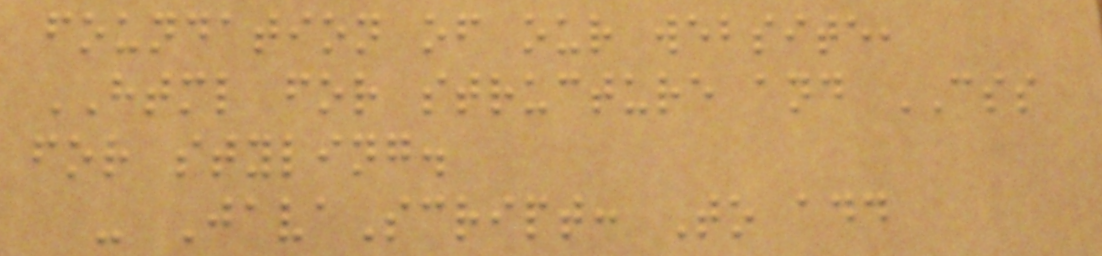foundation of our website,
HTML for structure and CSS
for styling.
- JavaScript: To add
